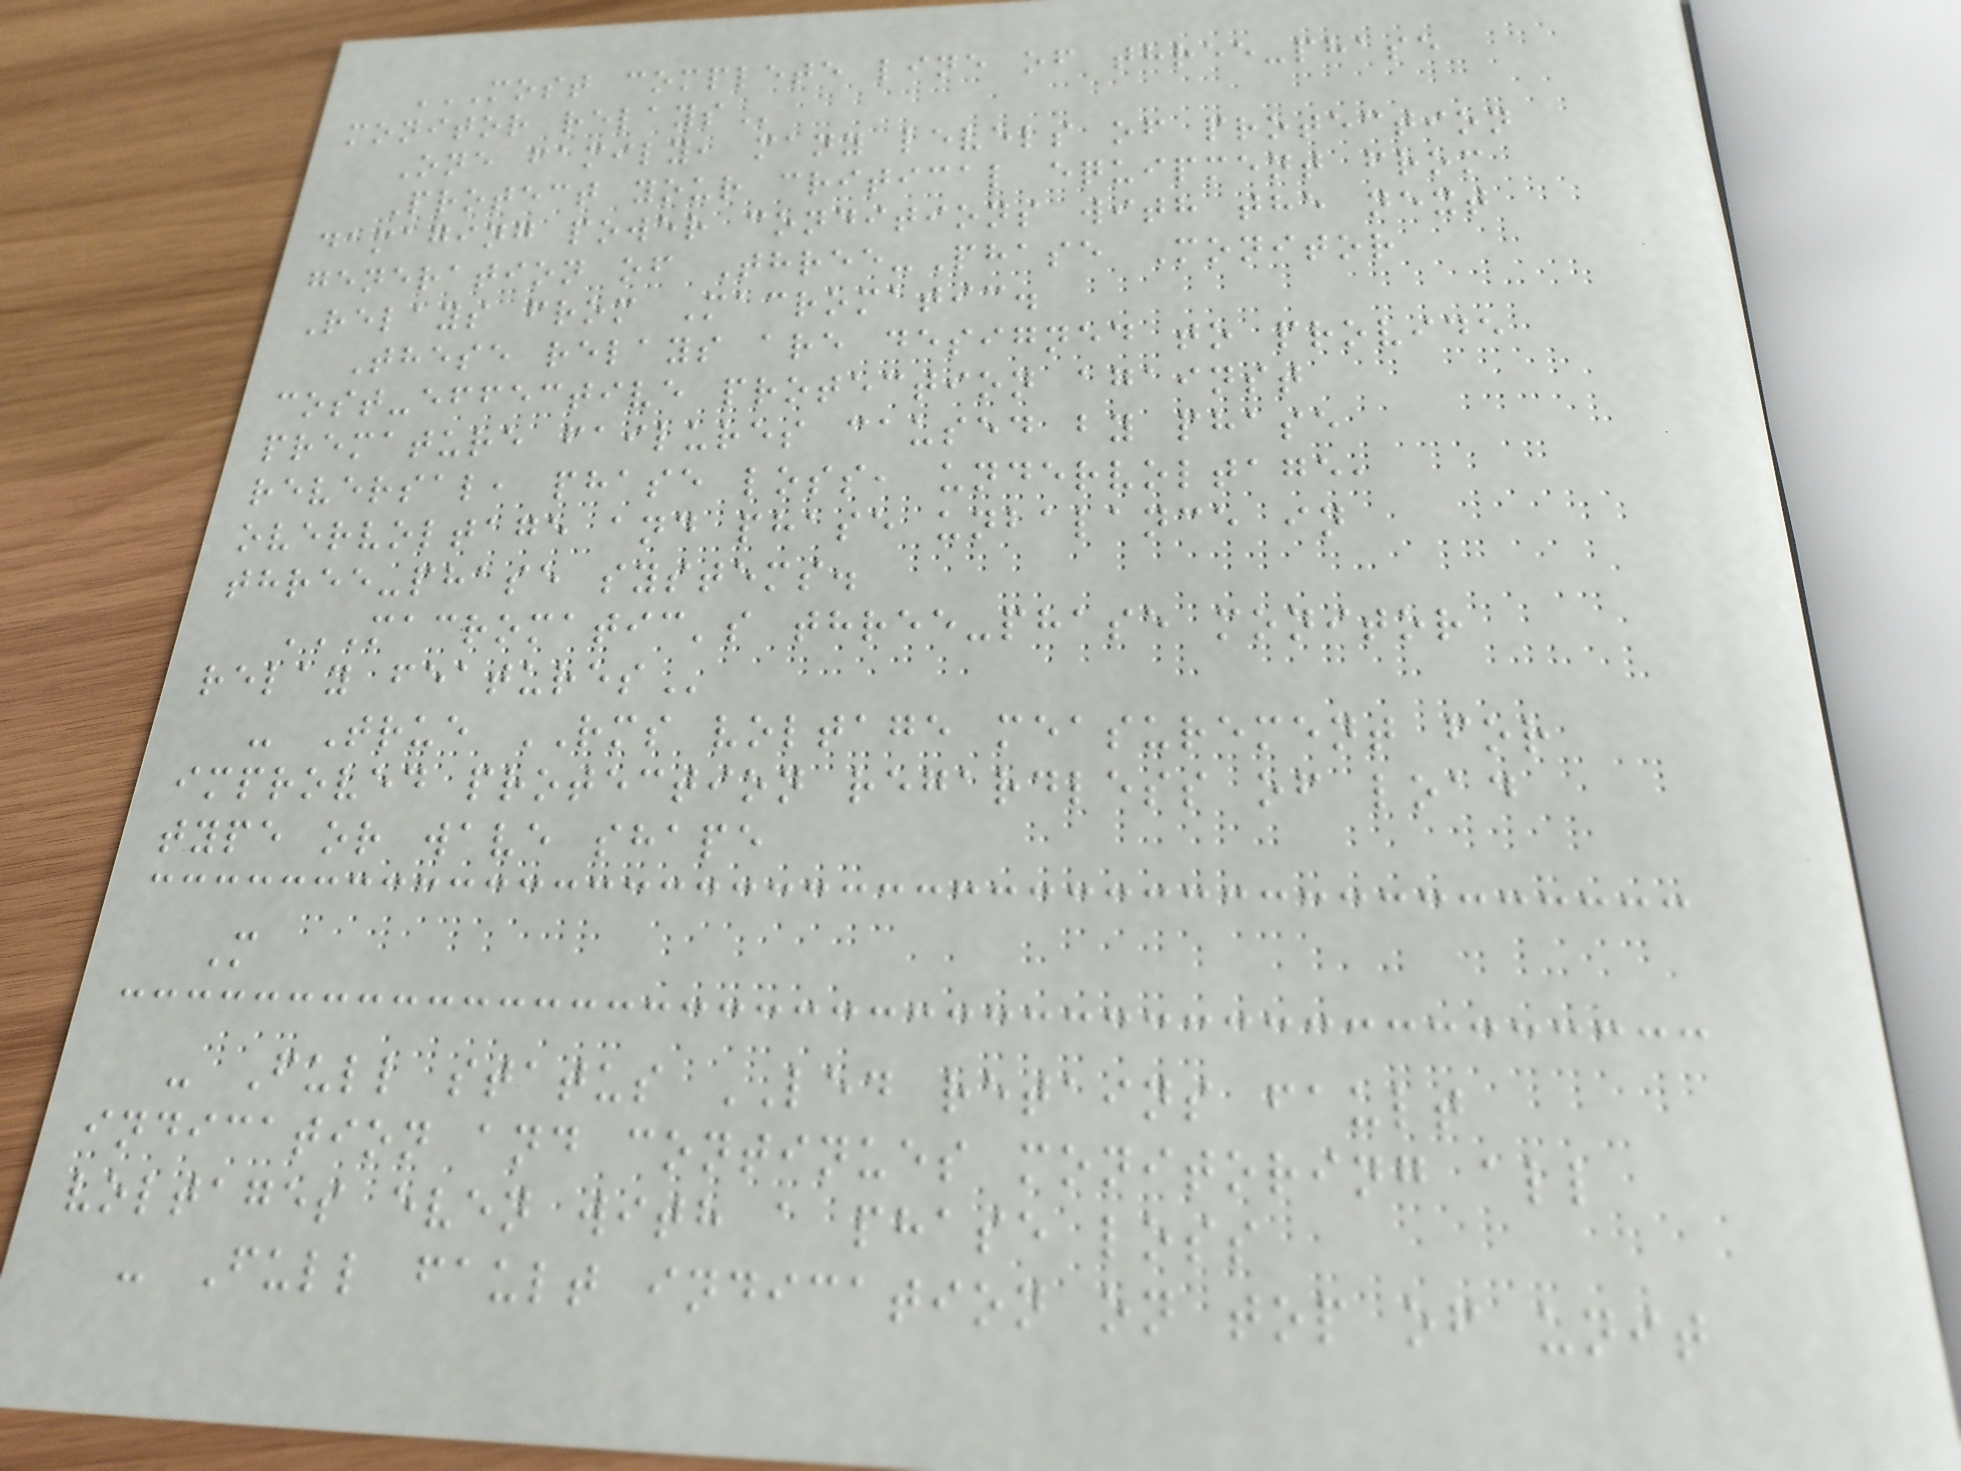MOST COMPLETE LINE OF THREE-PHASE
MONITOR RELAYS
One family, many levels of protection
Protect your critical equipment from
damaging power conditions with the next
generation of Three-Phase Monitor
Relays from Macromatic.
These relays are designed to provide
cost-effective protection against
premature failures caused by phase
reversal, phase loss, undervoltage,
overvoltage and phase unbalance in
three-phase systems.
MACROMATIC'S THREE-PHASE MONITOR
RELAY FEATURES
- True RMS voltage measurement for
improved protection regardless of load
type or wave shape
M
- Full status LED retains fault
indication and continues monitoring all
voltages even with a phase loss
- Full fault indication on top of unit
